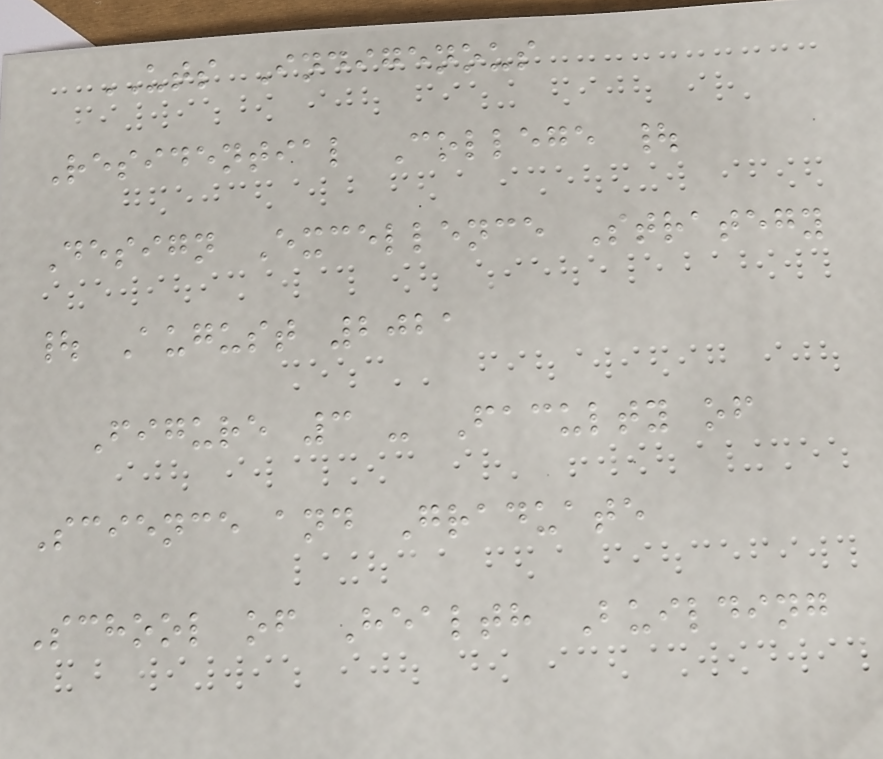UTS Indigenous
Residential College |
Design Excellence Strategy
| August 2021
Figure 3 - Faculty of
Science and Graduate
School of Health Building
